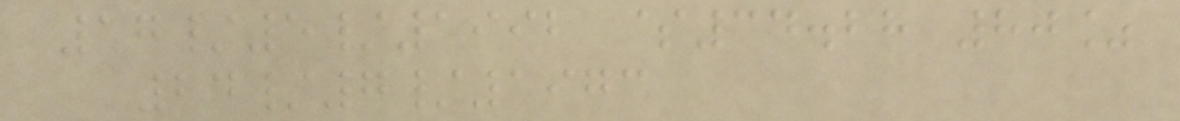17/5/1992 $34.28 80%
24/7/1973
